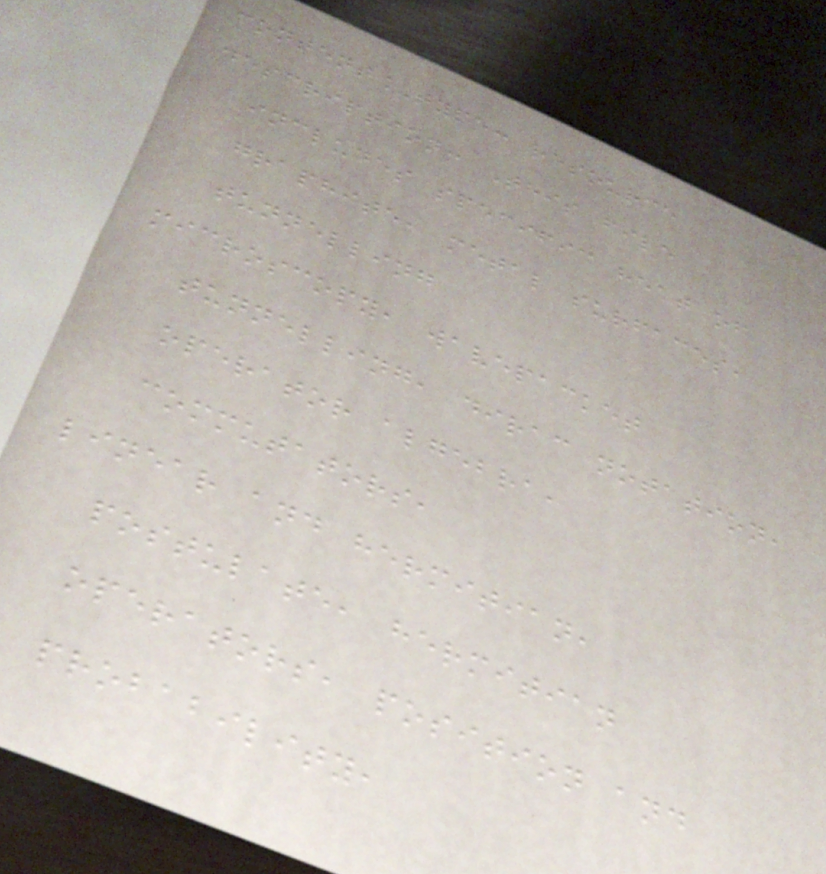content_type: resource
description: This file
includes specific heat of
graphite, metal surfaces,
tunnelling
microscopy, wavepacket
tunnelling, dirac notation,
operator algebra,
commutators,
linear and hermitian,
postulate, hermitian
operators, position and
probability,
